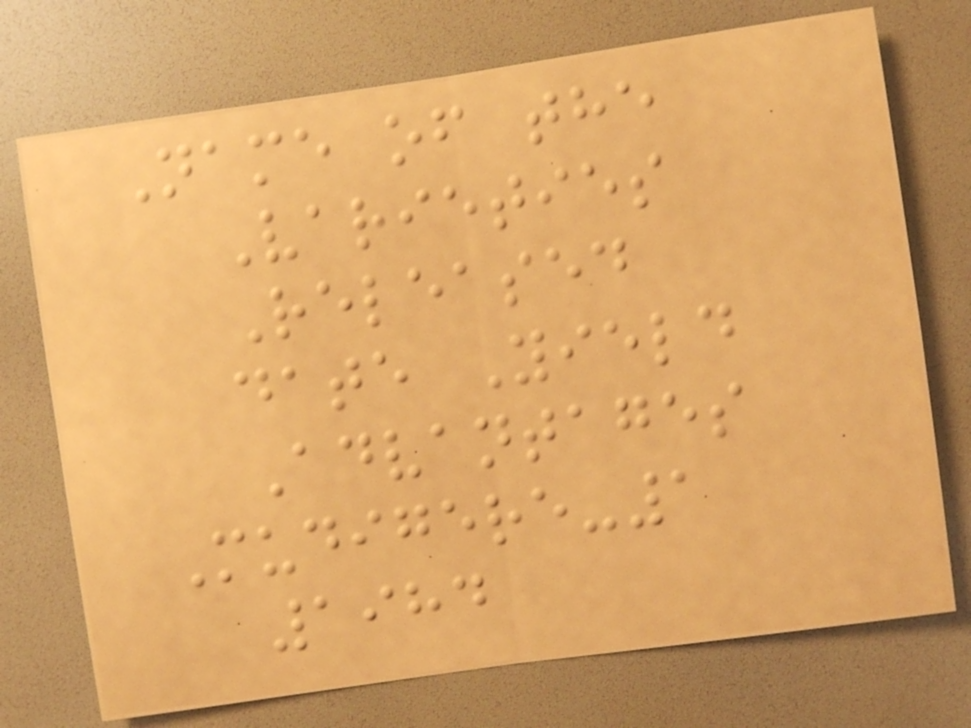Name of the
Varieties
Released
date Yield
Advantages
Mudigere-1
1984
